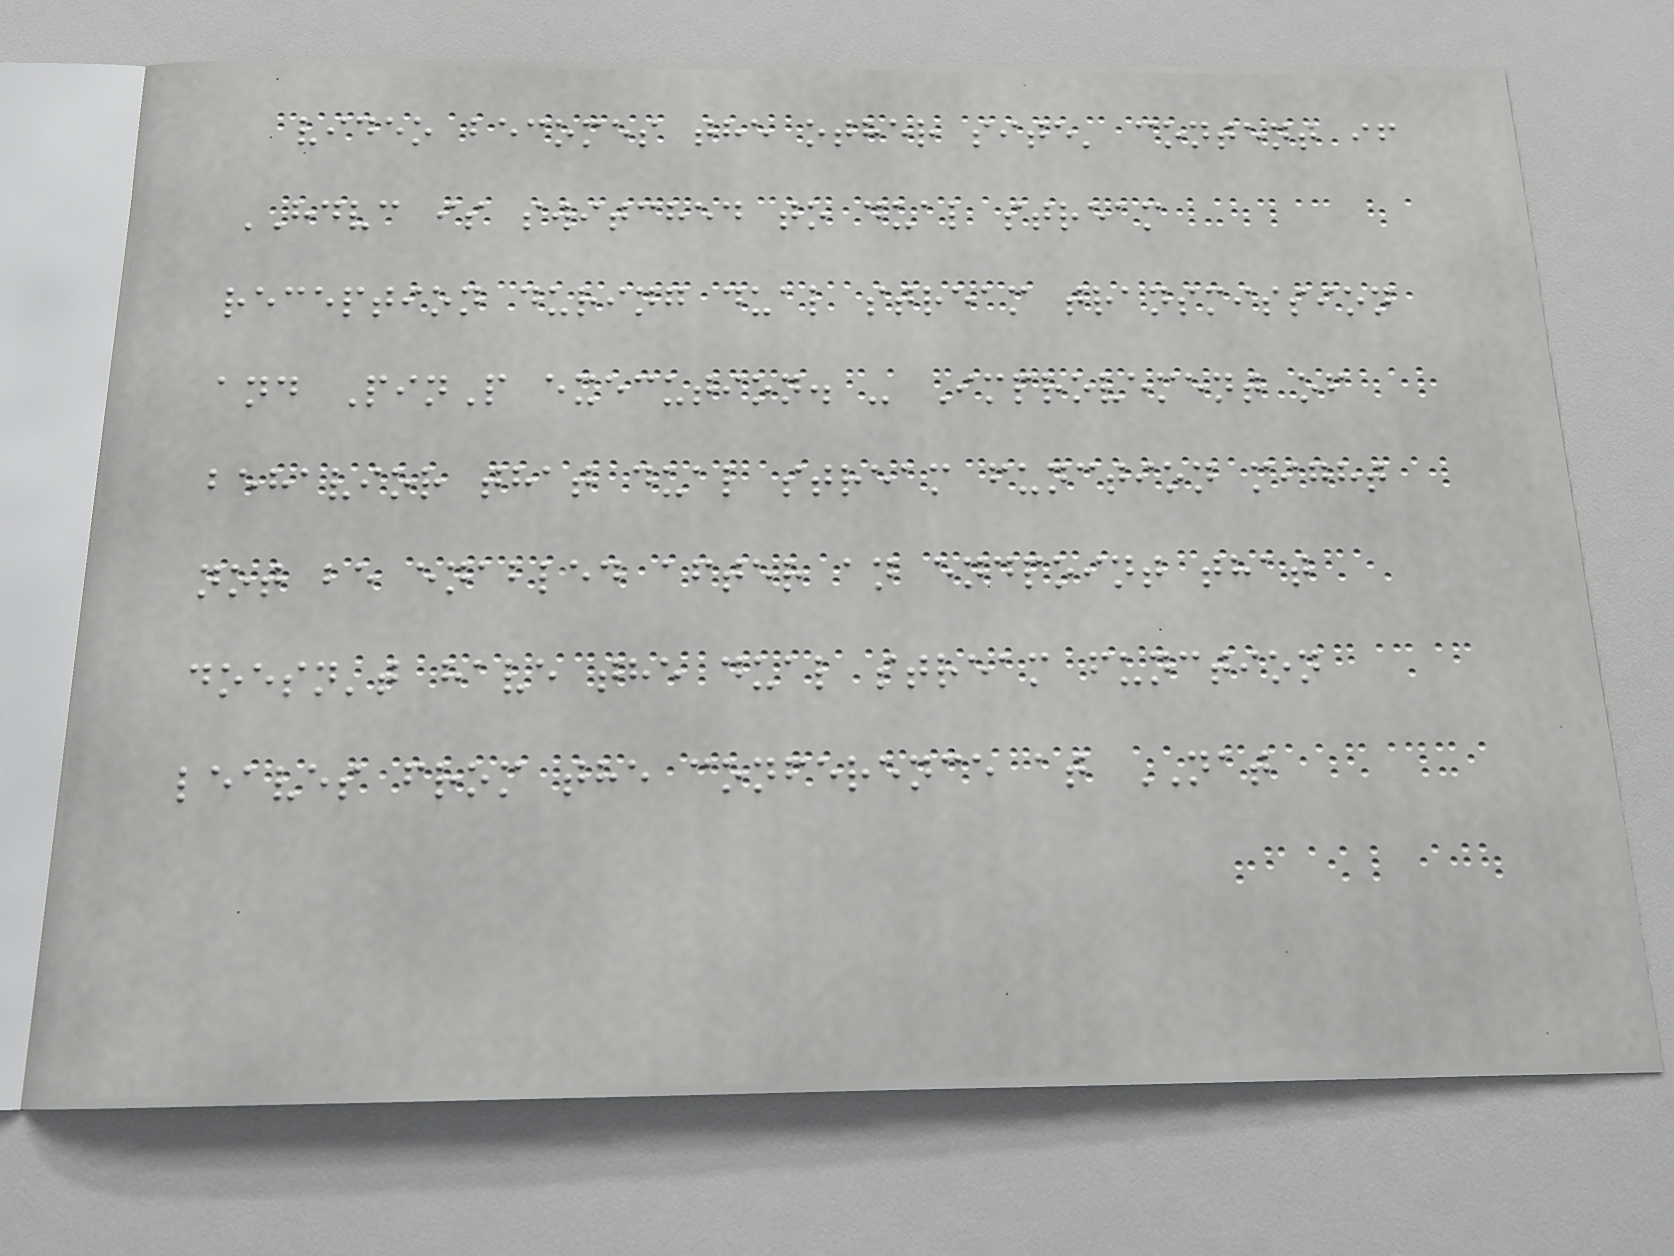video becomes the other site' content if
HDVC is switched to dual stream
reception during dual stream transmission
and PinP execution. - Improvement of
behavior that dual stream function might
not be enabled after an endpoint that
doesn't have the dual stream function
leaves from the conference at NAT
